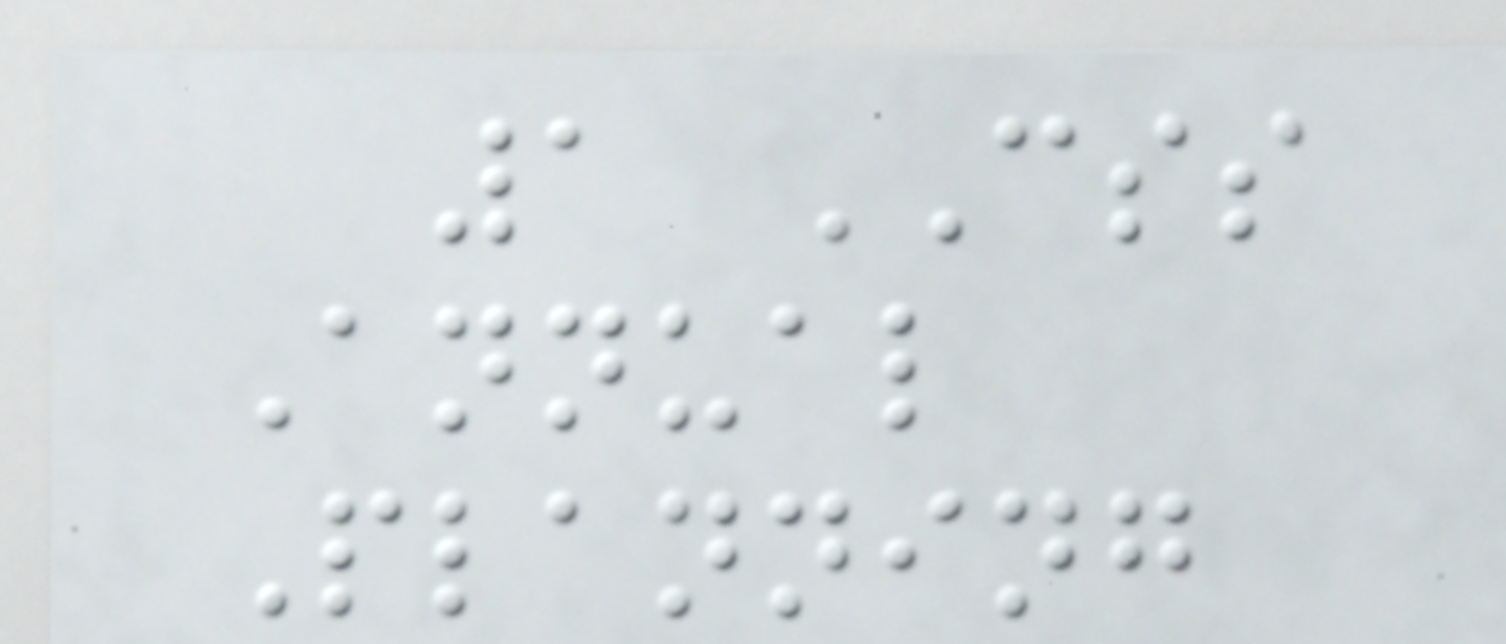1 CSS
Annual
Planning
